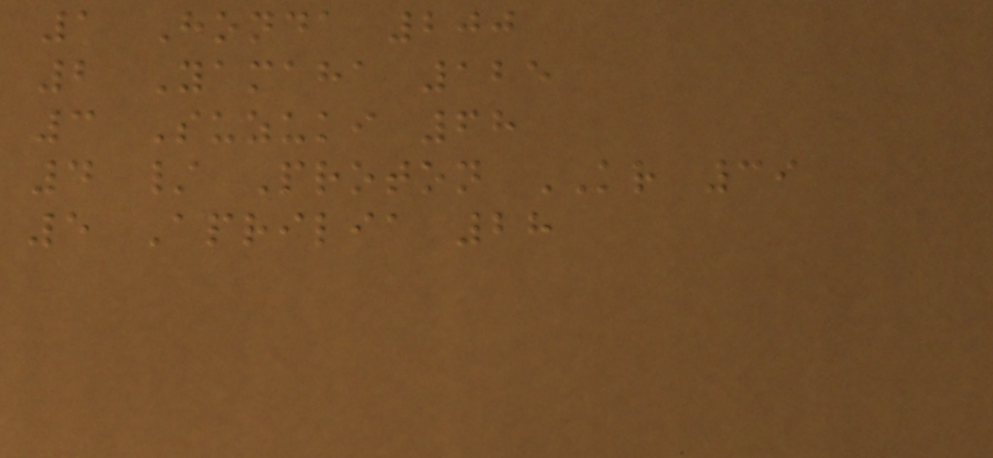1 Honda 200
2 Yamaha 125
3 Suzuki 68
4 / Proton KR 39
5 Aprilia 28
